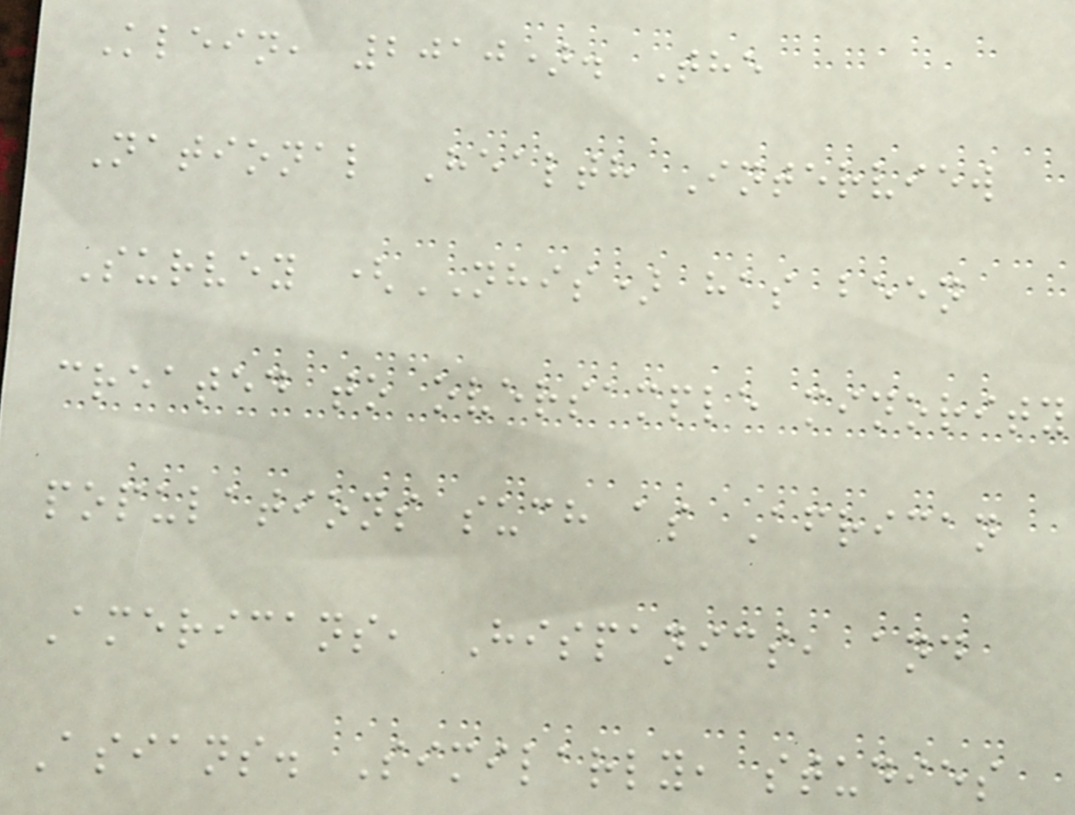Klein, 2010). The
National Health Interview
Survey (NHIS) has been
created to oversample minority
populations such as African
Americans, Hispanics, and
Asians. Similarly, studies
